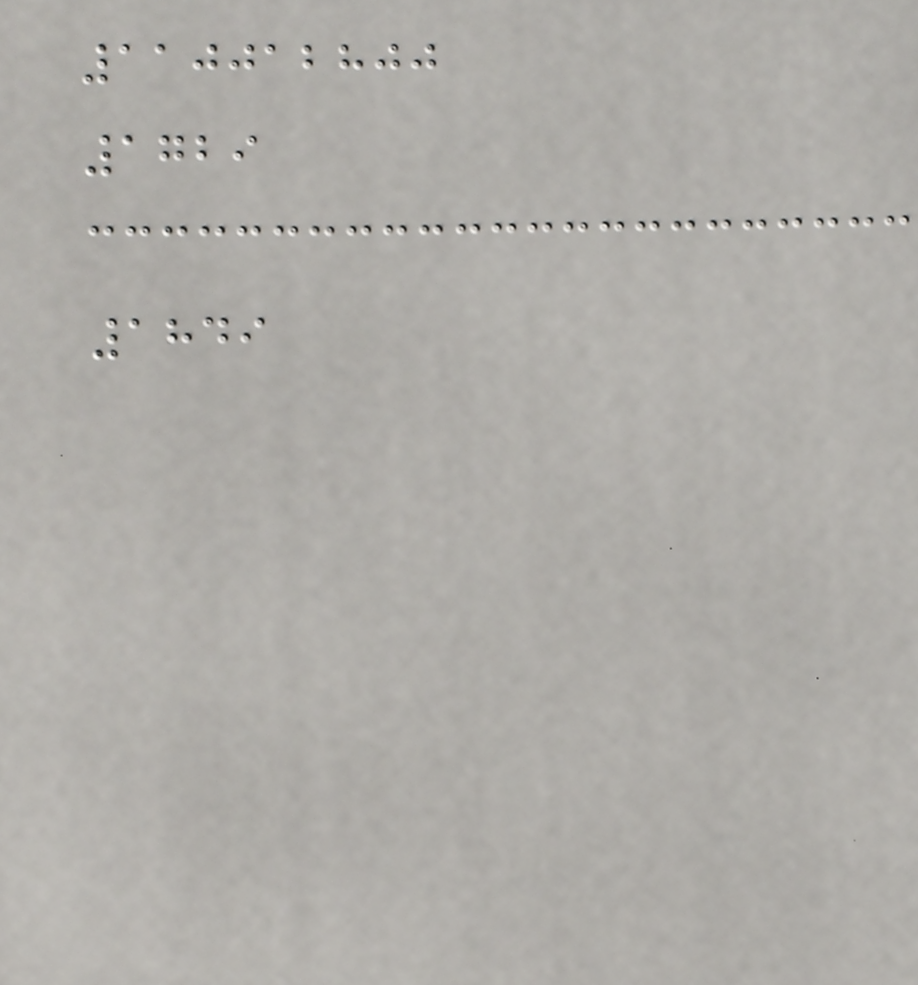110012800
1729
1849
